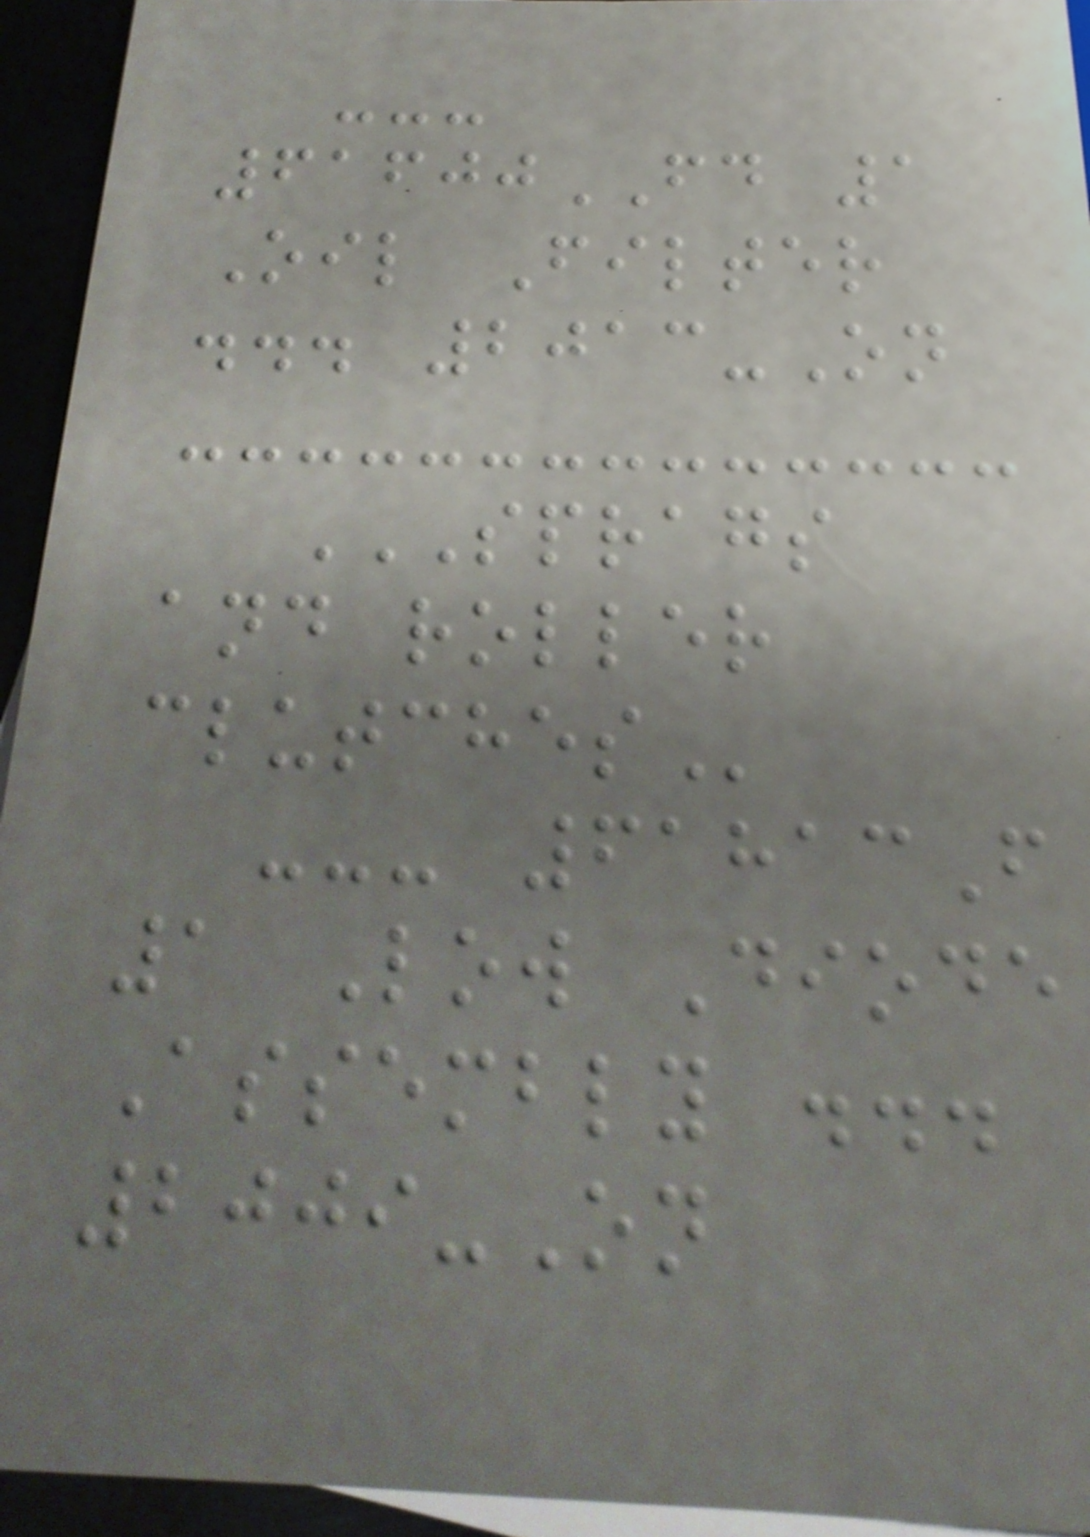---
61600FD 1
Oil Filter
... 2013-On
SPRAGS
AND ROLLER
CLUTCHES
--- 61813F
1 Low Diode
Assembly ...
2009-On
